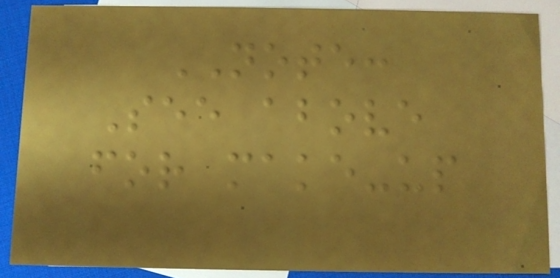NOTE:
See above
for make-up
